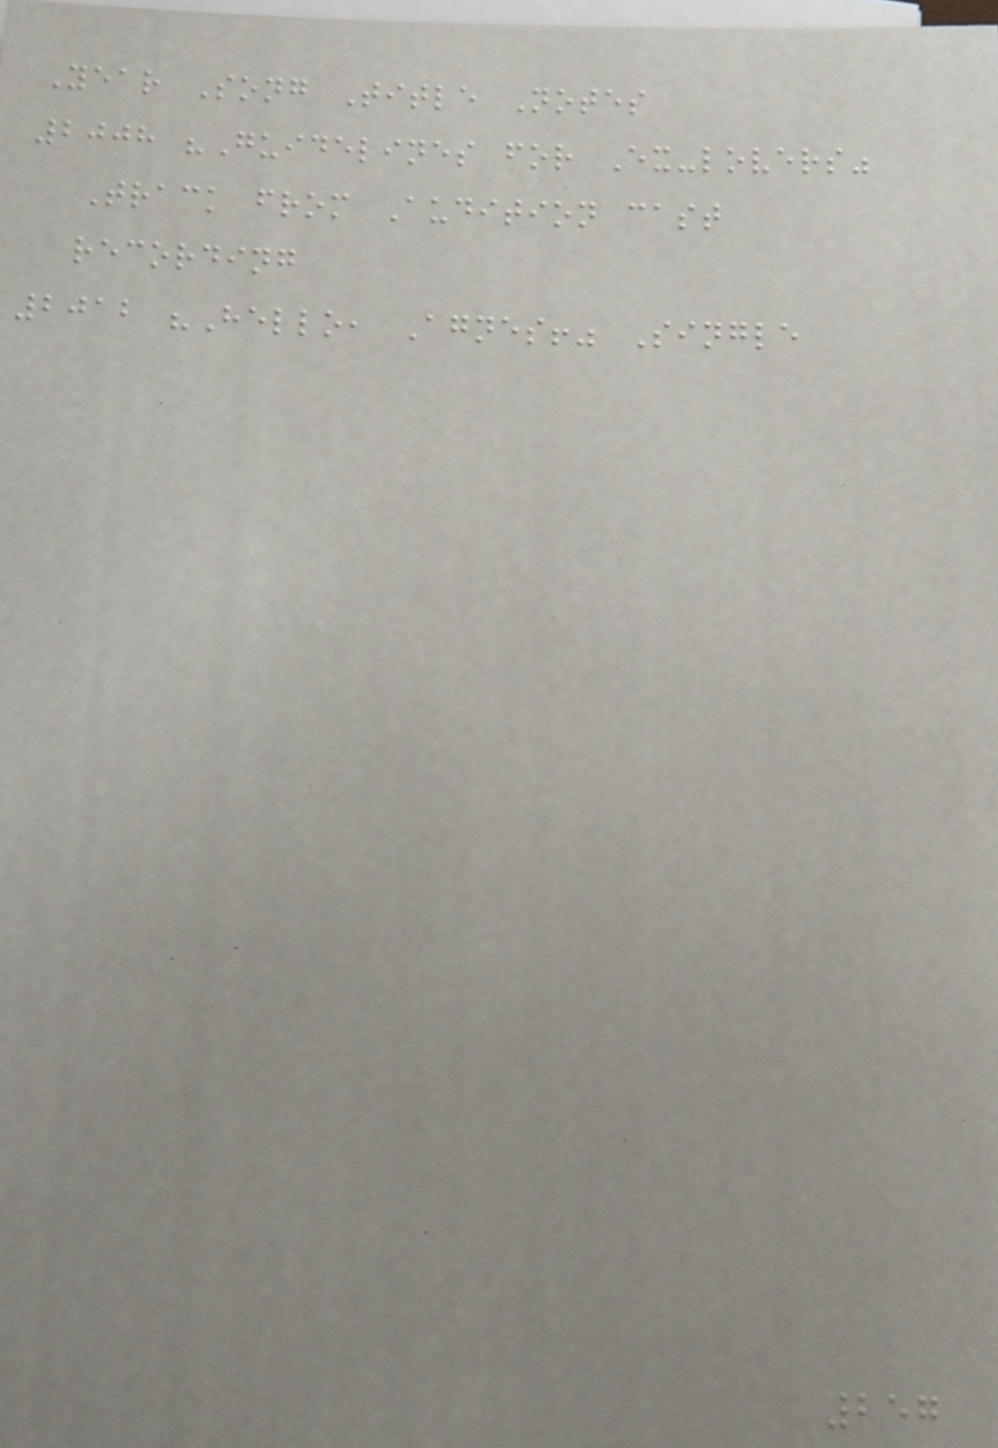Year Song Title Notes
2008 "Guidelines for Ex-lovers"
Track from Audition cast
recording
2012 "Hello, Agnes!" Single
257
